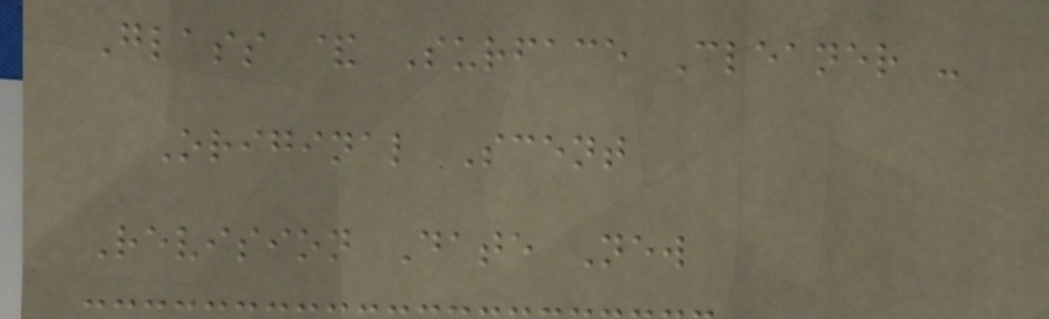Glass & Surface Cleaner -
Original Scent
Revision Date New
